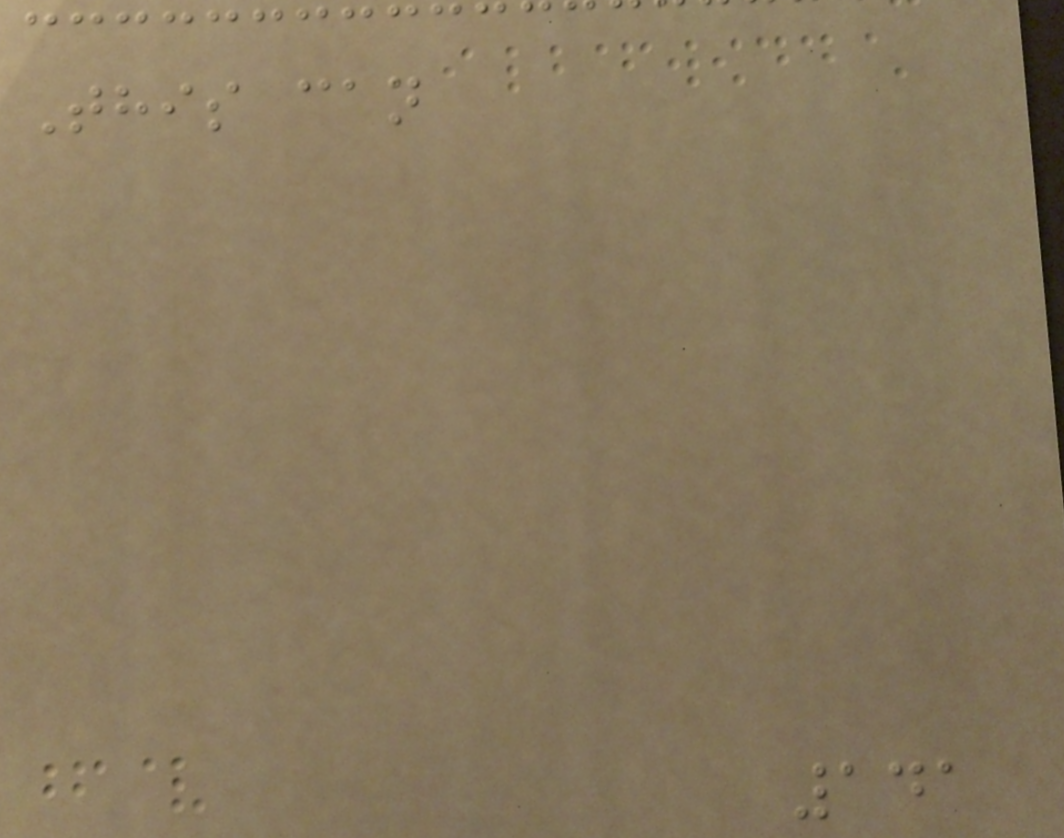This can
141
